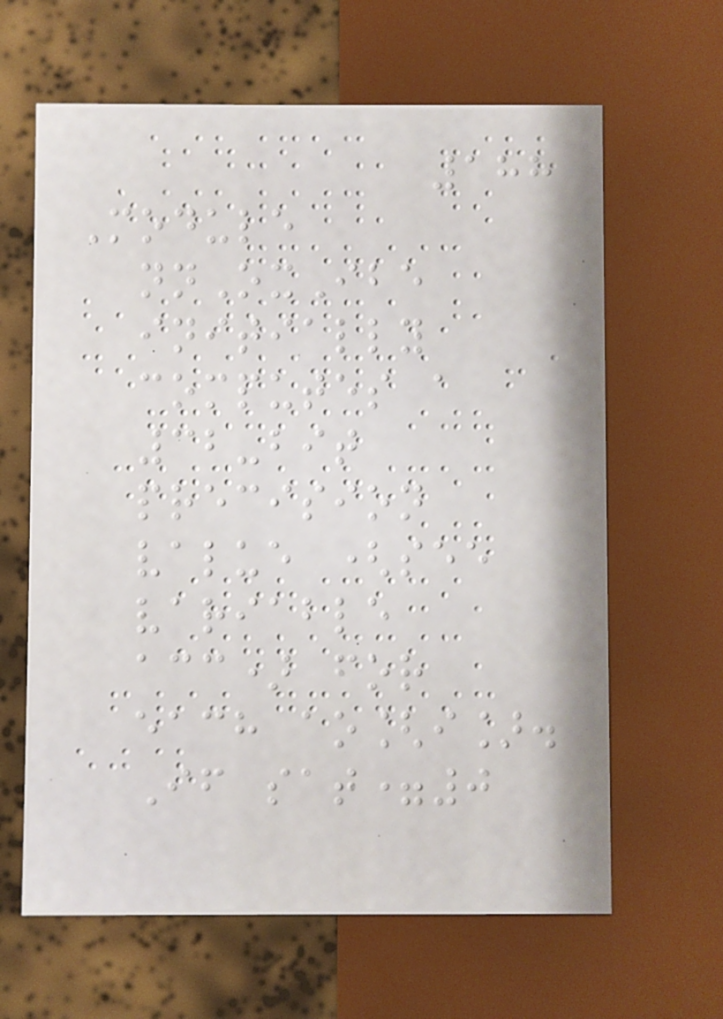188
Module
nnOxIbe
initially
computes a
32-bit
precision
value (see
variable
acc) for
each ao[i].
If sat=0
